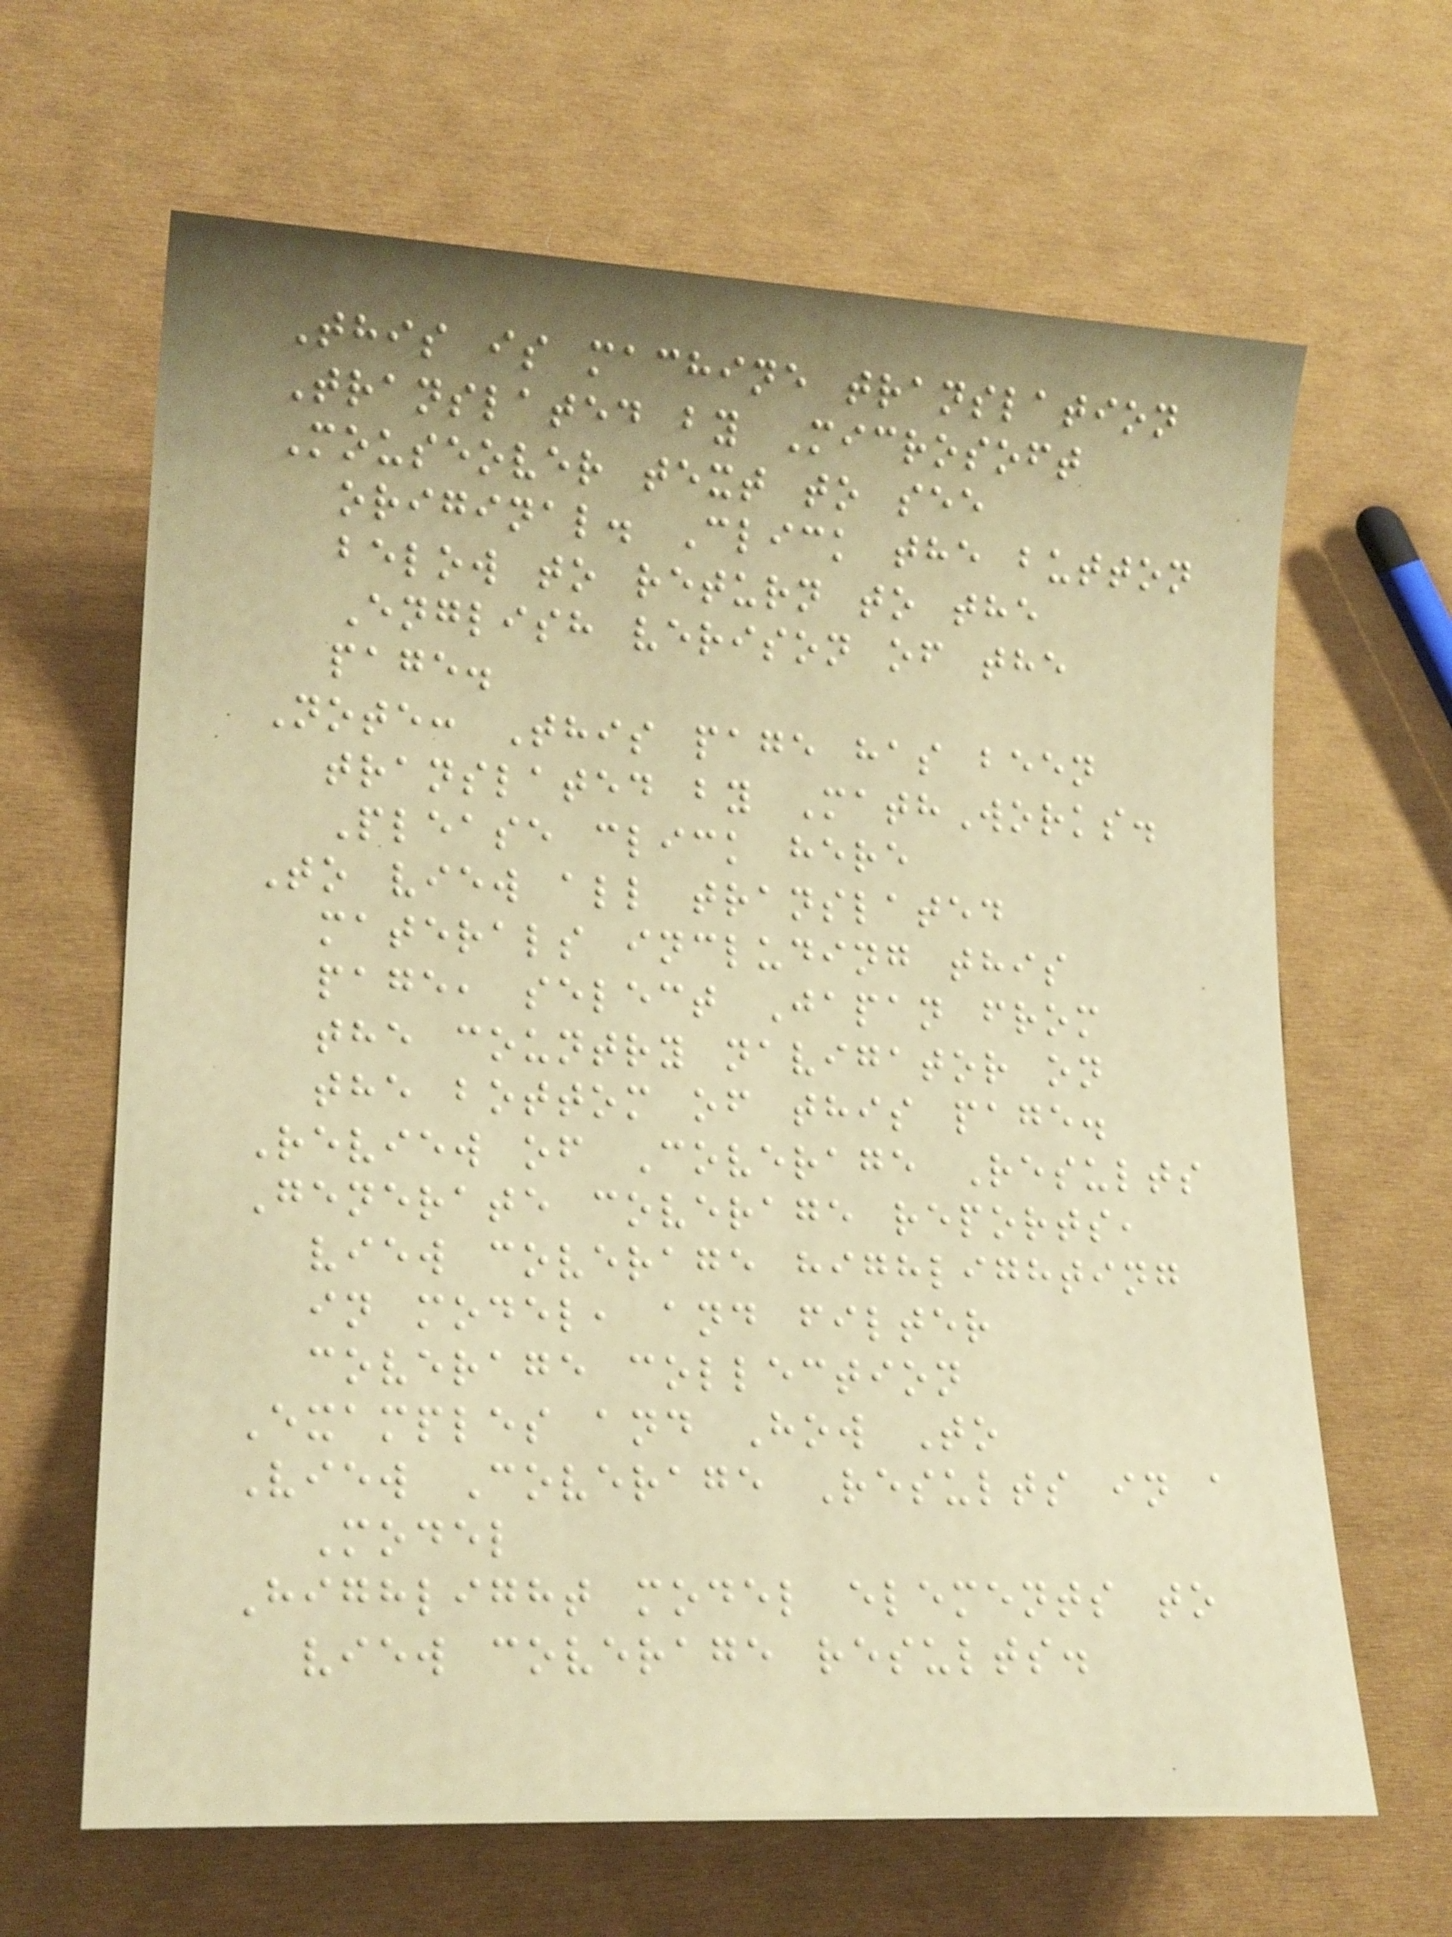This is machine translation
Translated by Microsoft
Mouseover text to see
original. Click the button
below to return to the
English verison of the
page.
Note: This page has been
translated by MathWorks.
Please click here
To view all translated
materals including this
page, select Japan from
the country navigator on
the bottom of this page.
Review of Coverage Results
Generate coverage reports,
view coverage highlighting
in model, and filter
coverage collection
Examples and How To
View Coverage Results in a
Model
Highlight model elements to
view coverage results.
